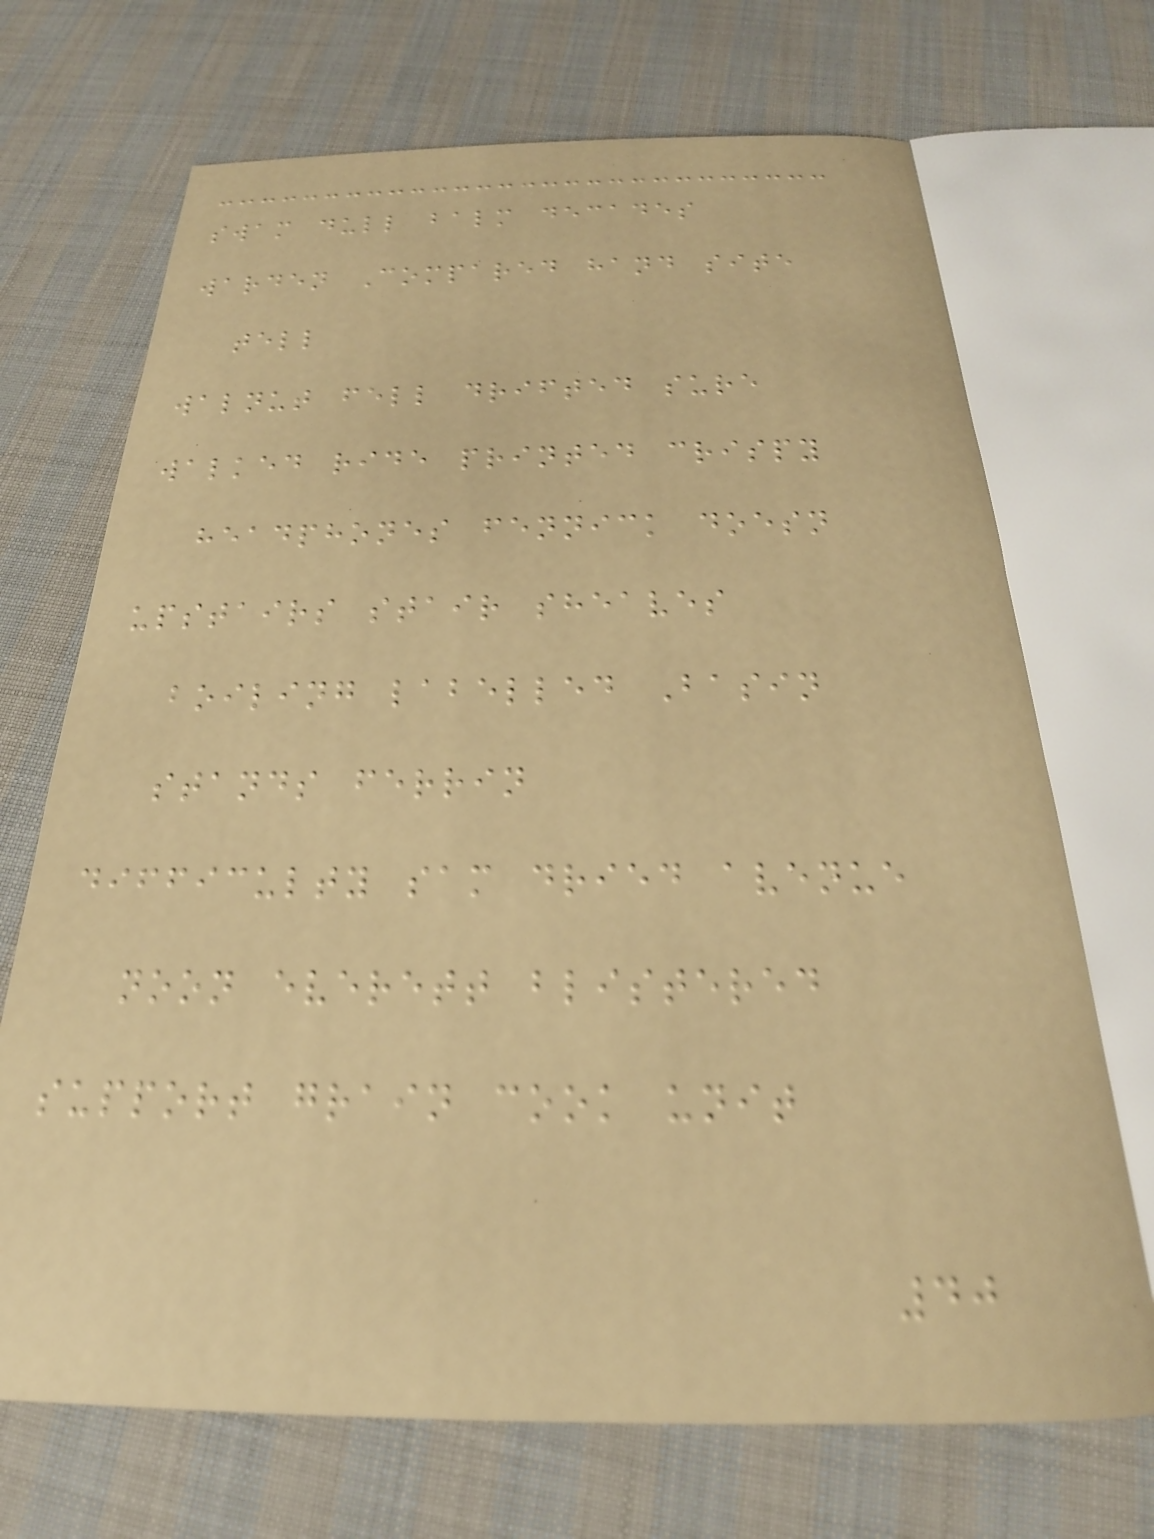swam dull balm decades
warden Compared hand site
tell
walnut fell drifted sure
walked ride printed crispy
headphones fennick doesn
upstairs stair sheaves
boiling labelled Basin
stands ferrin
difficulty sam dried avenue
noon everett blistered
support grain cook unit
40
